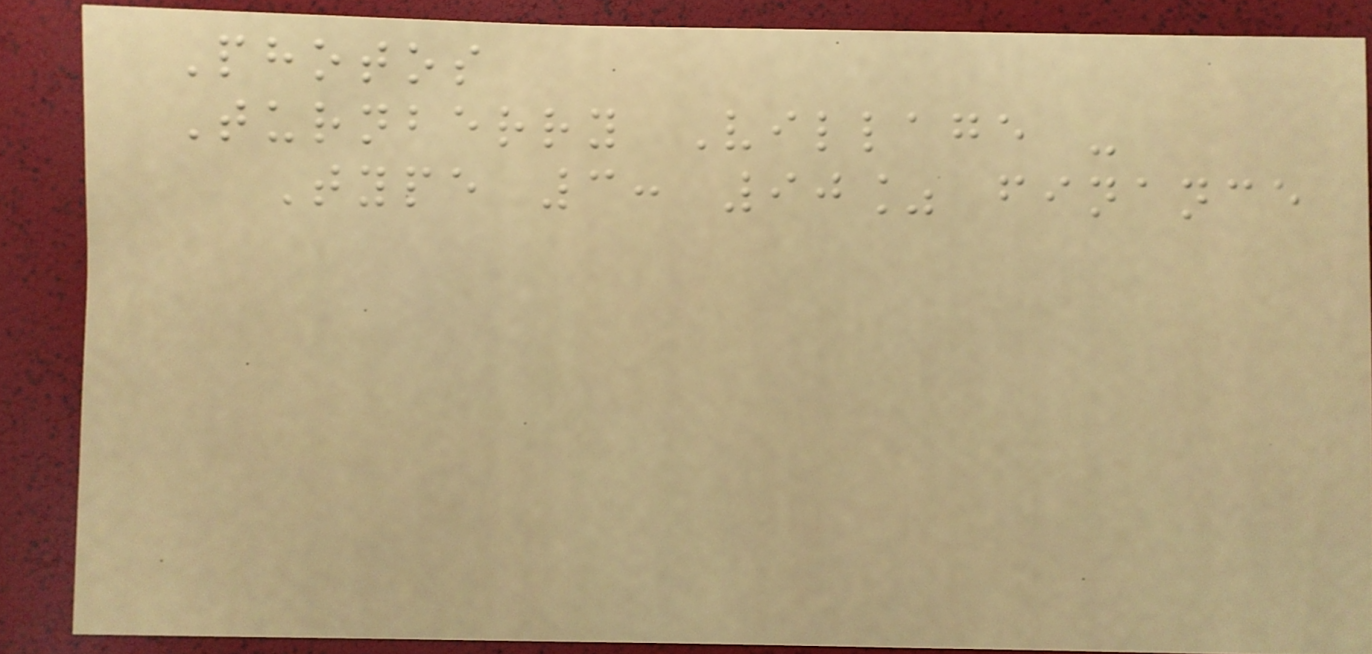Photos
Turnberry Village -
Type 3: 90% finance
